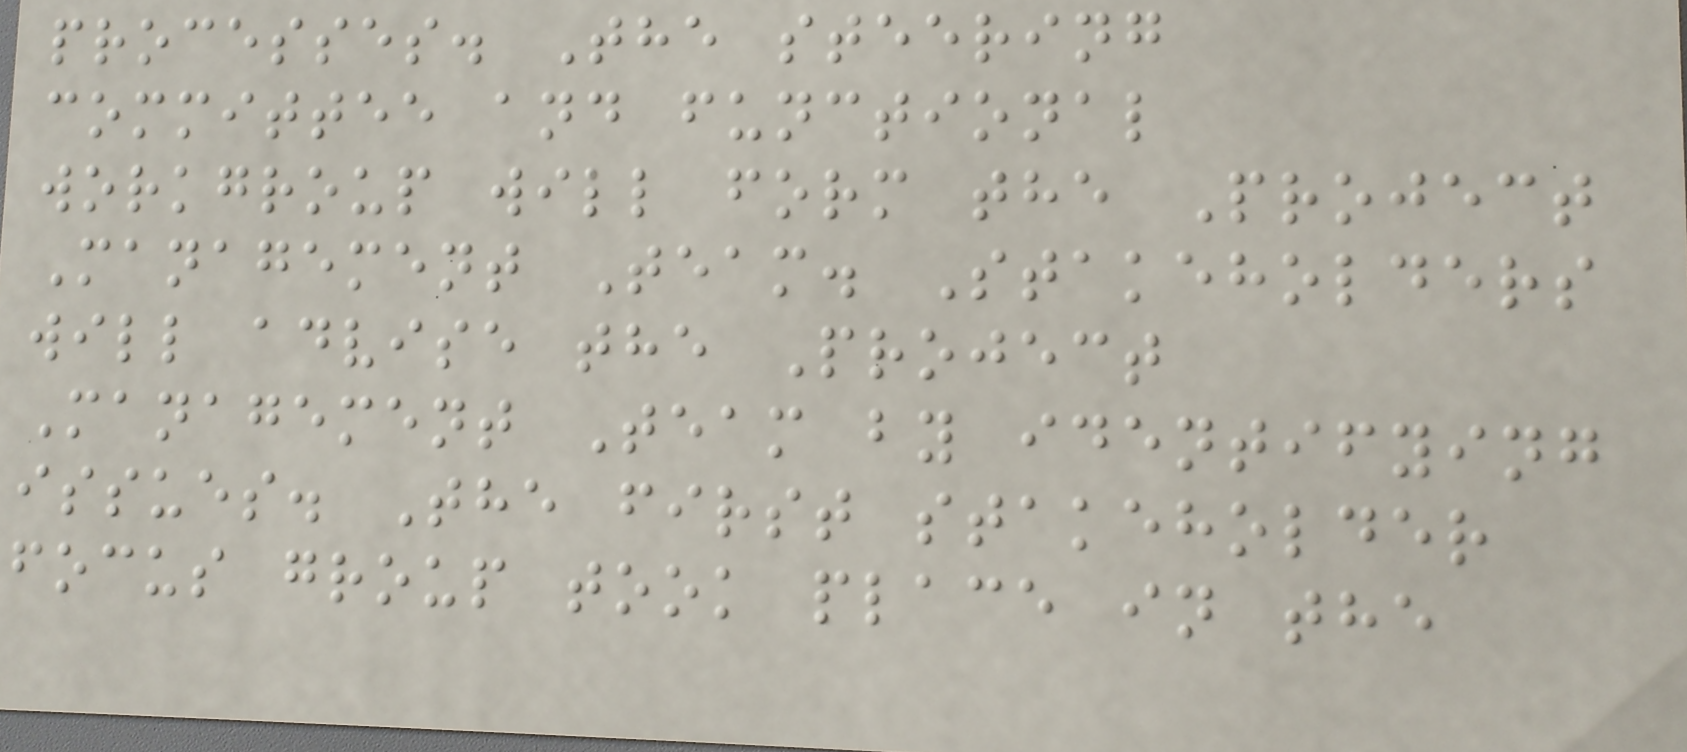processes. The steering
committee and functional
workgroup will form the Project
Management Team. Stakeholders
will advise the Project
Management Team by identifying
issues. The first stakeholder
focus group took place in the
